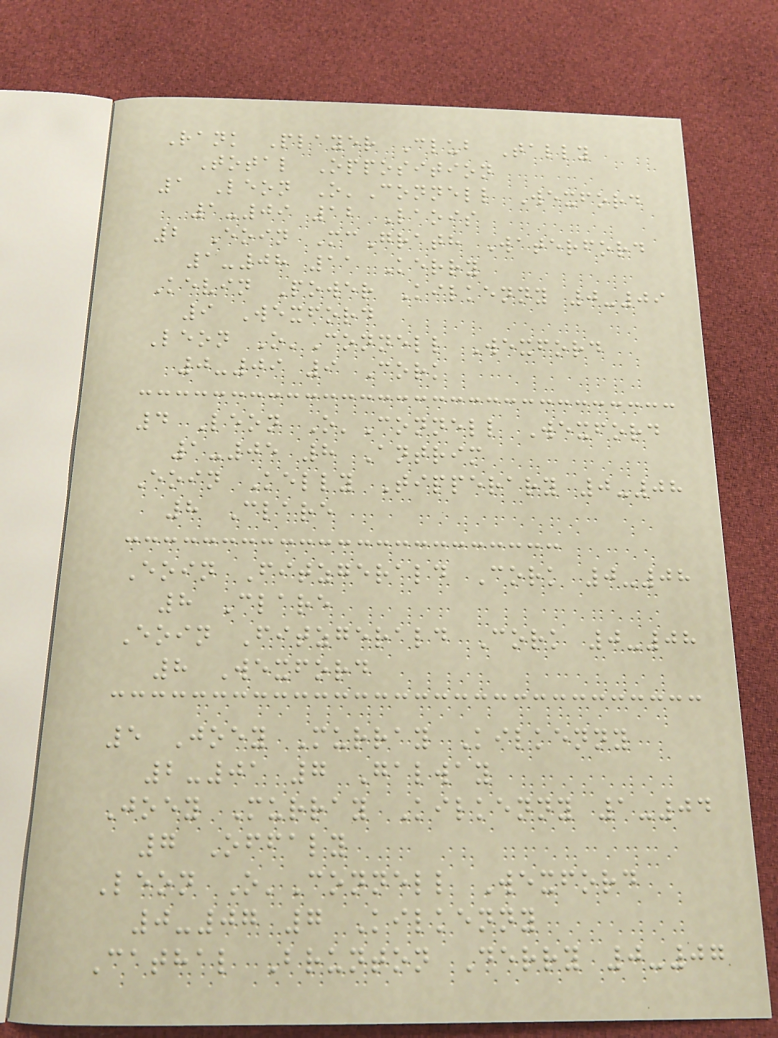Rank Player Club Tally
Total Opposition
1 Leon O'Connell Wexford
1-09 12 Laois
2 Eoin McGrath Waterford
1-08 11 Kerry
Kevin Power Kilkenny 0-09
9 Wexford
Leon O'Connell Wexford
0-09 9 Cork
4 Leon O'Connell Wexford
1-05 8 Antrim
Eoin Kelly Tipperary 0-08
8 Clare
Eoin Fitzgerald Cork 0-08
8 Clare
Eoin Fitzgerald Cork 0-08
8 Wexford
5 Joey Murray Kilkenny
2-01 7 Galway
Joey Murray Kilkenny 1-04
7 Offaly
Leon O'Connell Wexford
0-07 7 Kilkenny
Cathal Brunton Derry 0-07
